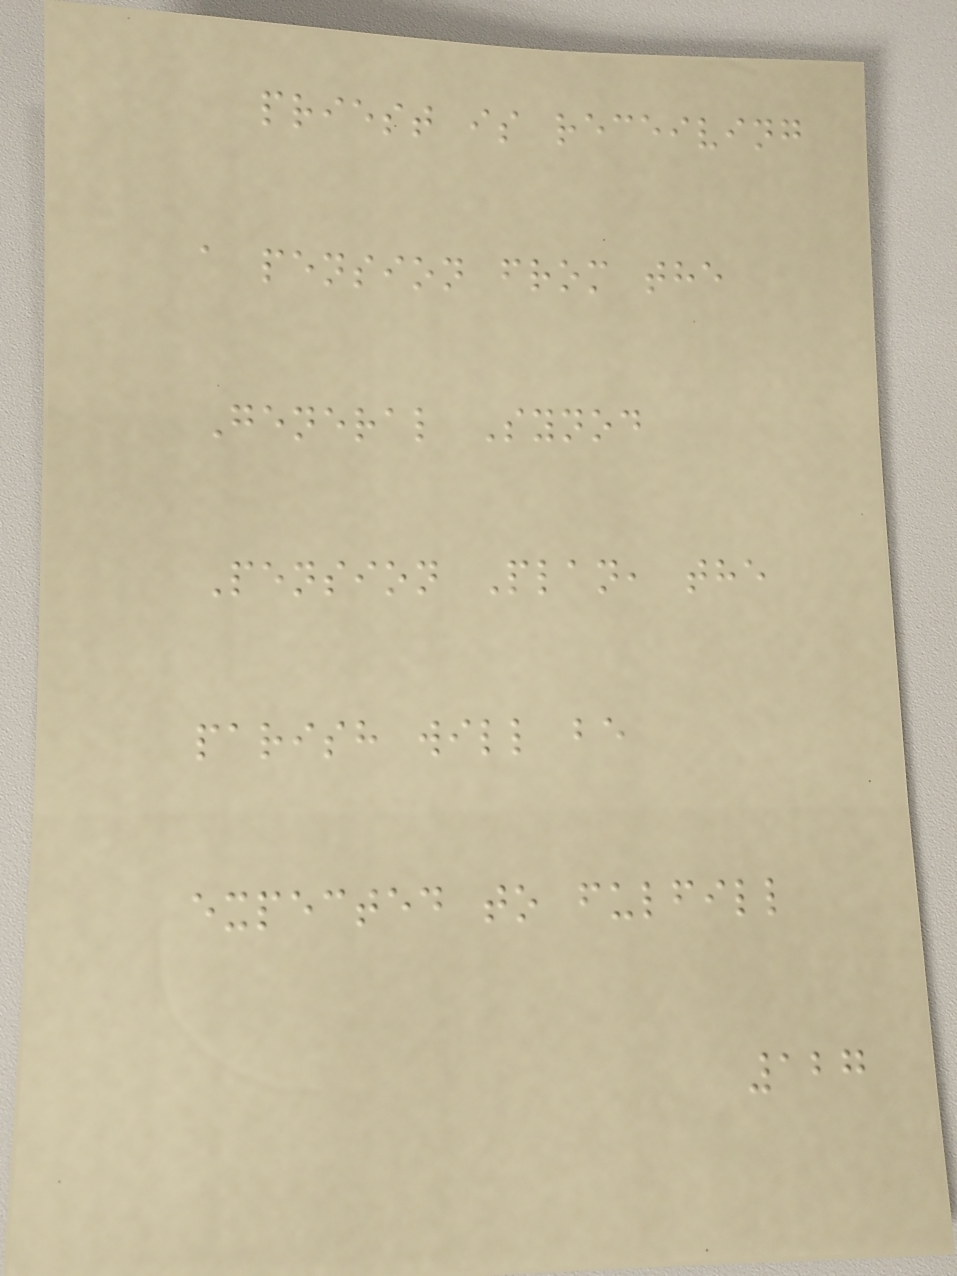priest is receiving
a pension from the
General Synod
Pension Plan, the
parish will be
expected to fulfill
127
